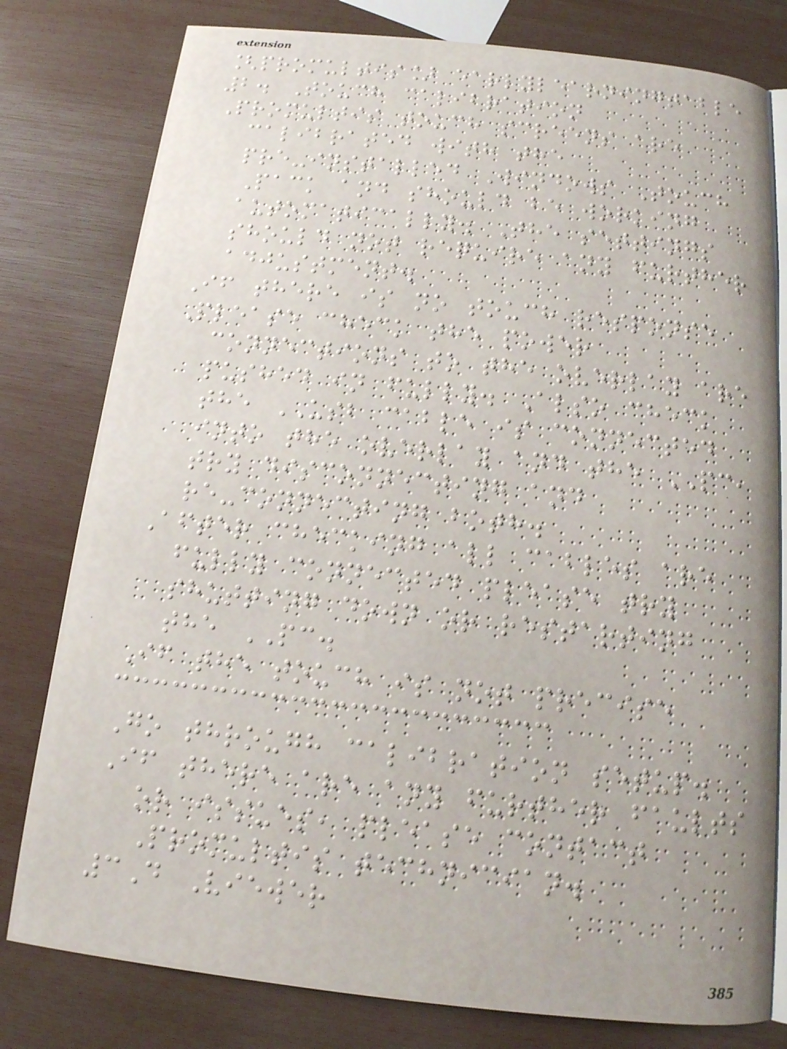[promultis] earlylearningtable
2. Touch calibration
Promultis touch screens are
calibrated with the
pre-installed Windows Touch
Pack and should be working
automatically. The settings
should not require any further
adjustment.
If there is no touch response
Please check the power
connections to the overlay are
pushed in fully. Also check
the USB cable is connected
into the overlay and the PC,
try disconnecting and
re-connecting both.
After checking all cables are
fully connected please try
shutting down or restarting
the PC.
If the touch is not precise
Go through calibration setup.
If there are any further faults
or issues, please contact
Promultis technician.
3D Viewer
